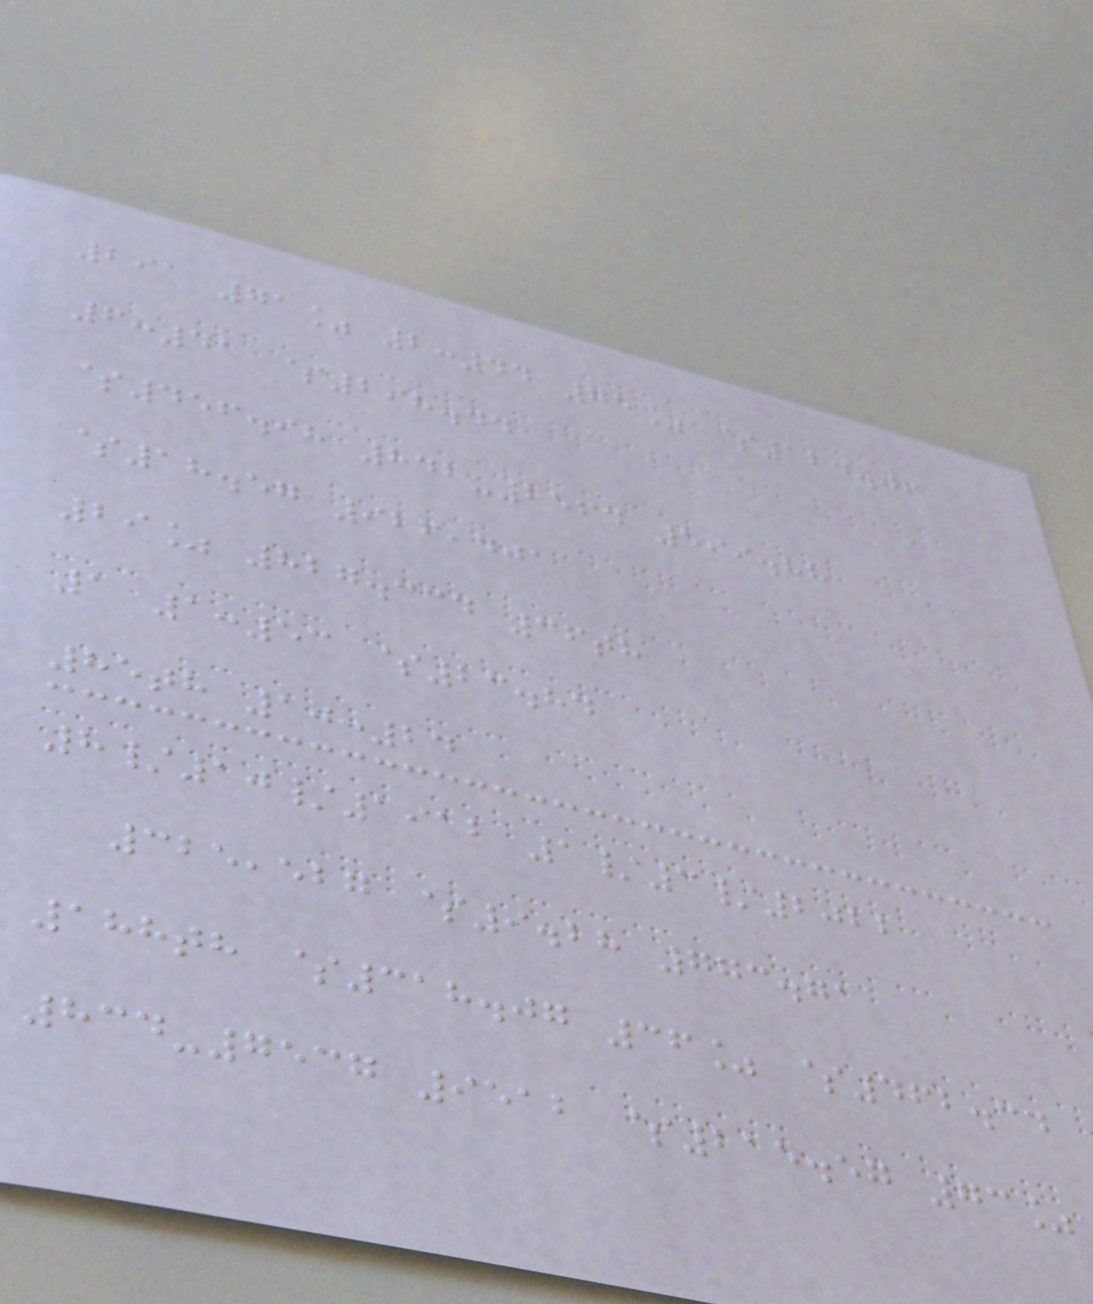291 71% 2:44 75% $124.06
6:41 $298.44
$456.98 842-2564 599.88
$18.57 926,401
29% 827.334 36th
1 1:53 $23.84
85th 10:24
8/10/1912 1/3/2022
325,527 $9.28 773.71
188th $318.07 36% $462.34
834-7537 9512 $215.57 73%
